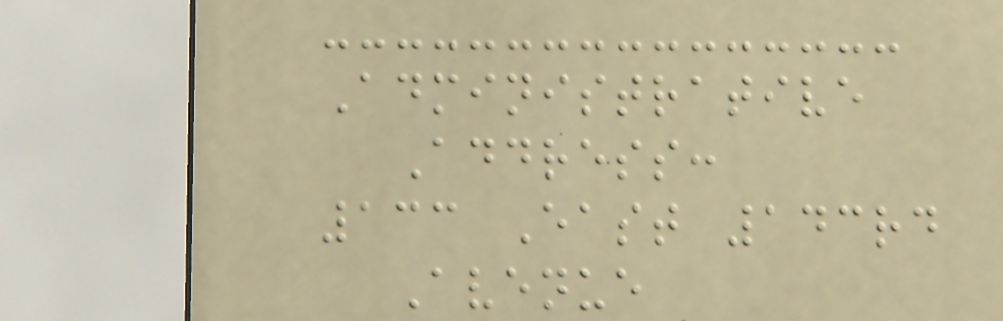Administrative
Address:
133 East 143rd
Avenue
